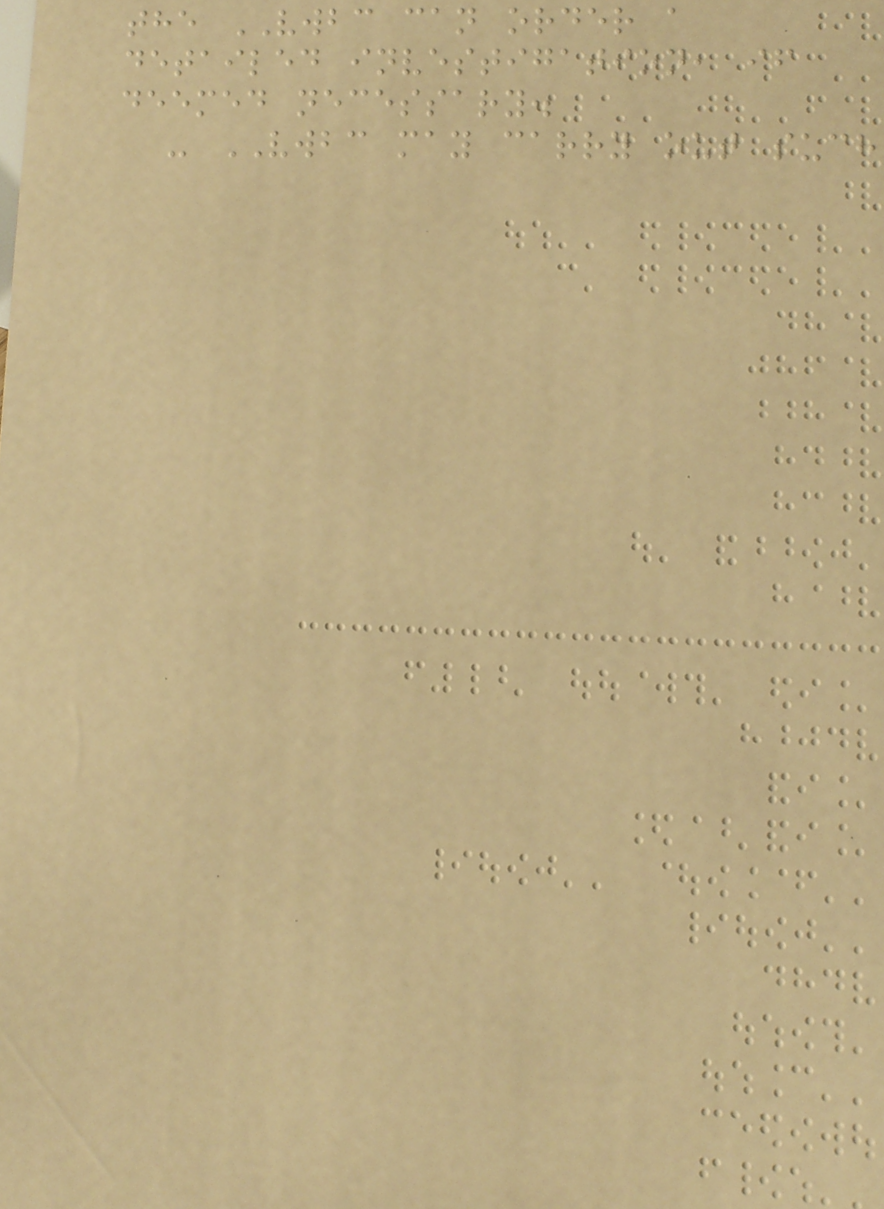the VWBC can order a
detailed investigation, if
deemed necessary.
- VWBC may carry out such
